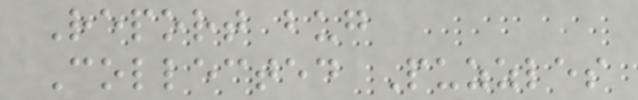Report bug
Collected Puzzles
